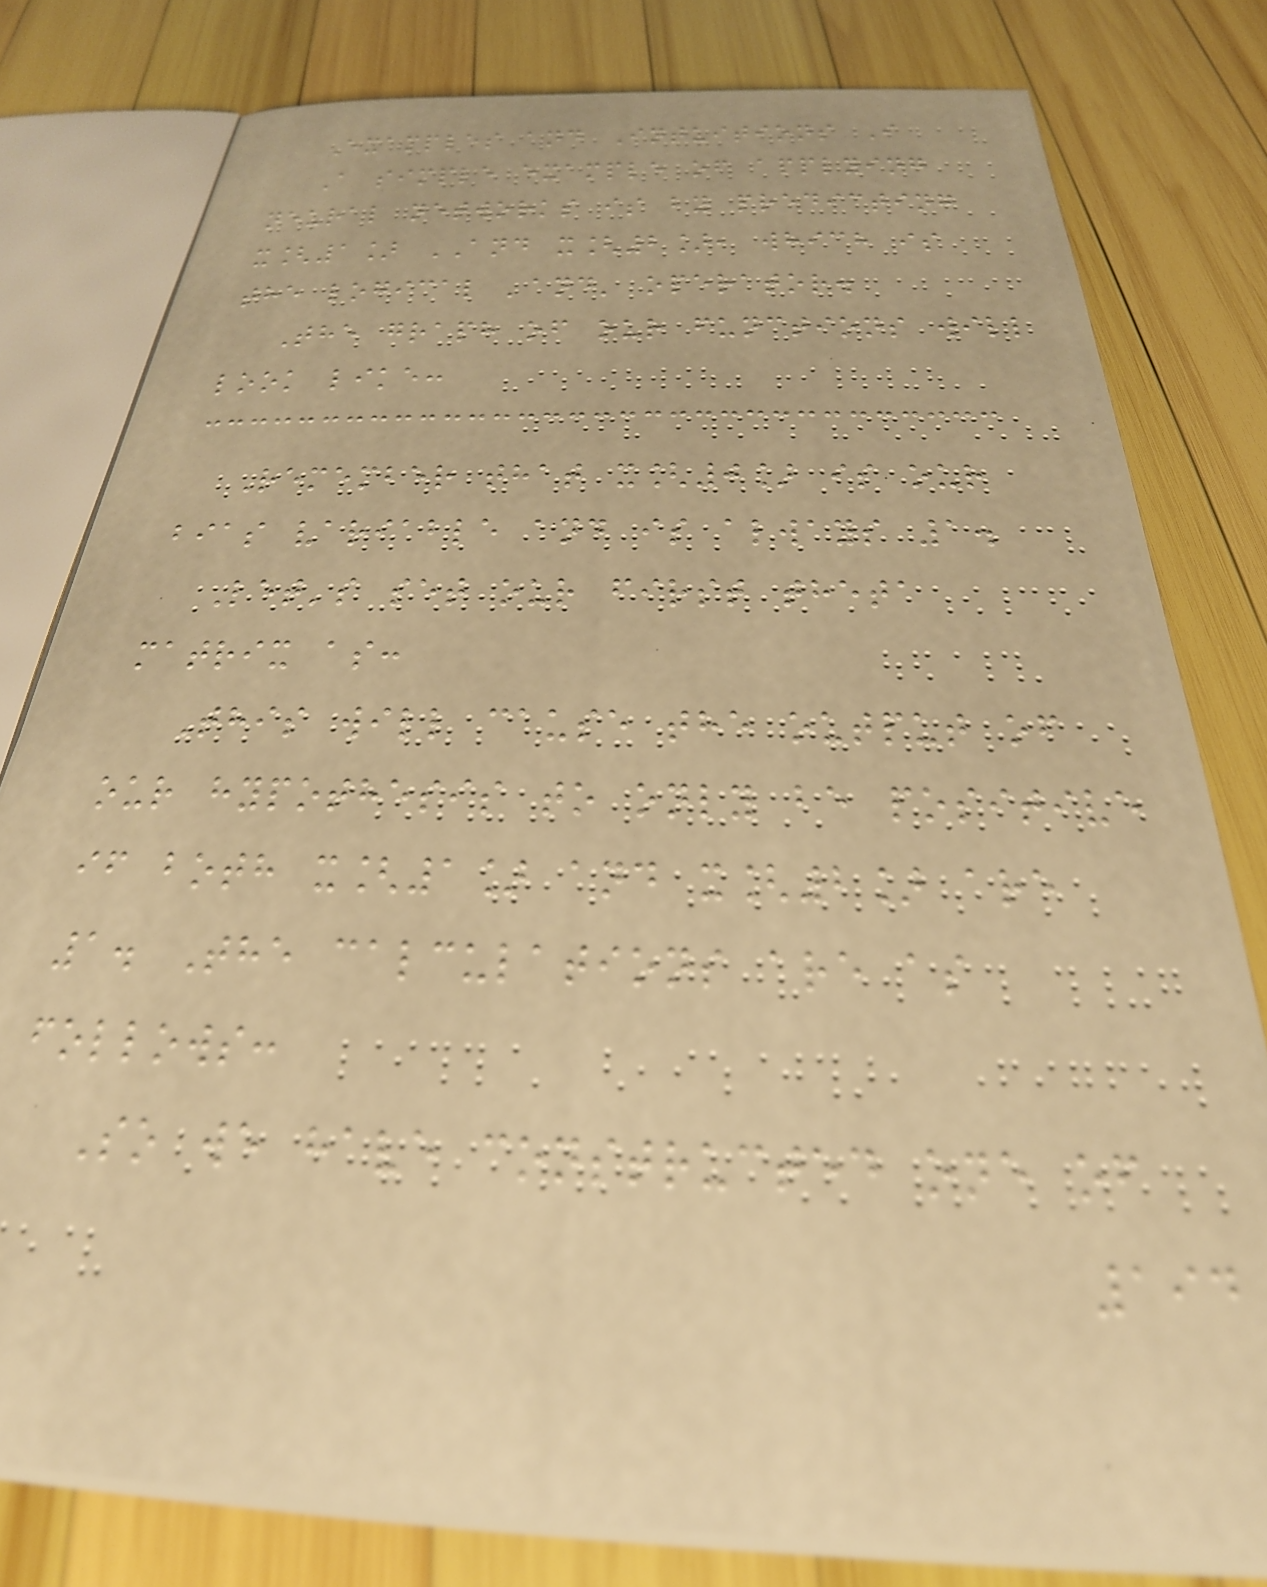Examples and Intuitions I
A simple example of applying
neural networks is by predicting
x[1] AND x[2], which is
the logical 'and' operator.
The graph of our functions will
look like:
Remember that x[0] is our
bias variable and is always 1.
Let's set our first theta
matrix as:
This will cause the output of
our hypothesis to only be positive
if both x[1] and x[2] are
1. The calculations are as
follows:
So we have constructed one of
194
